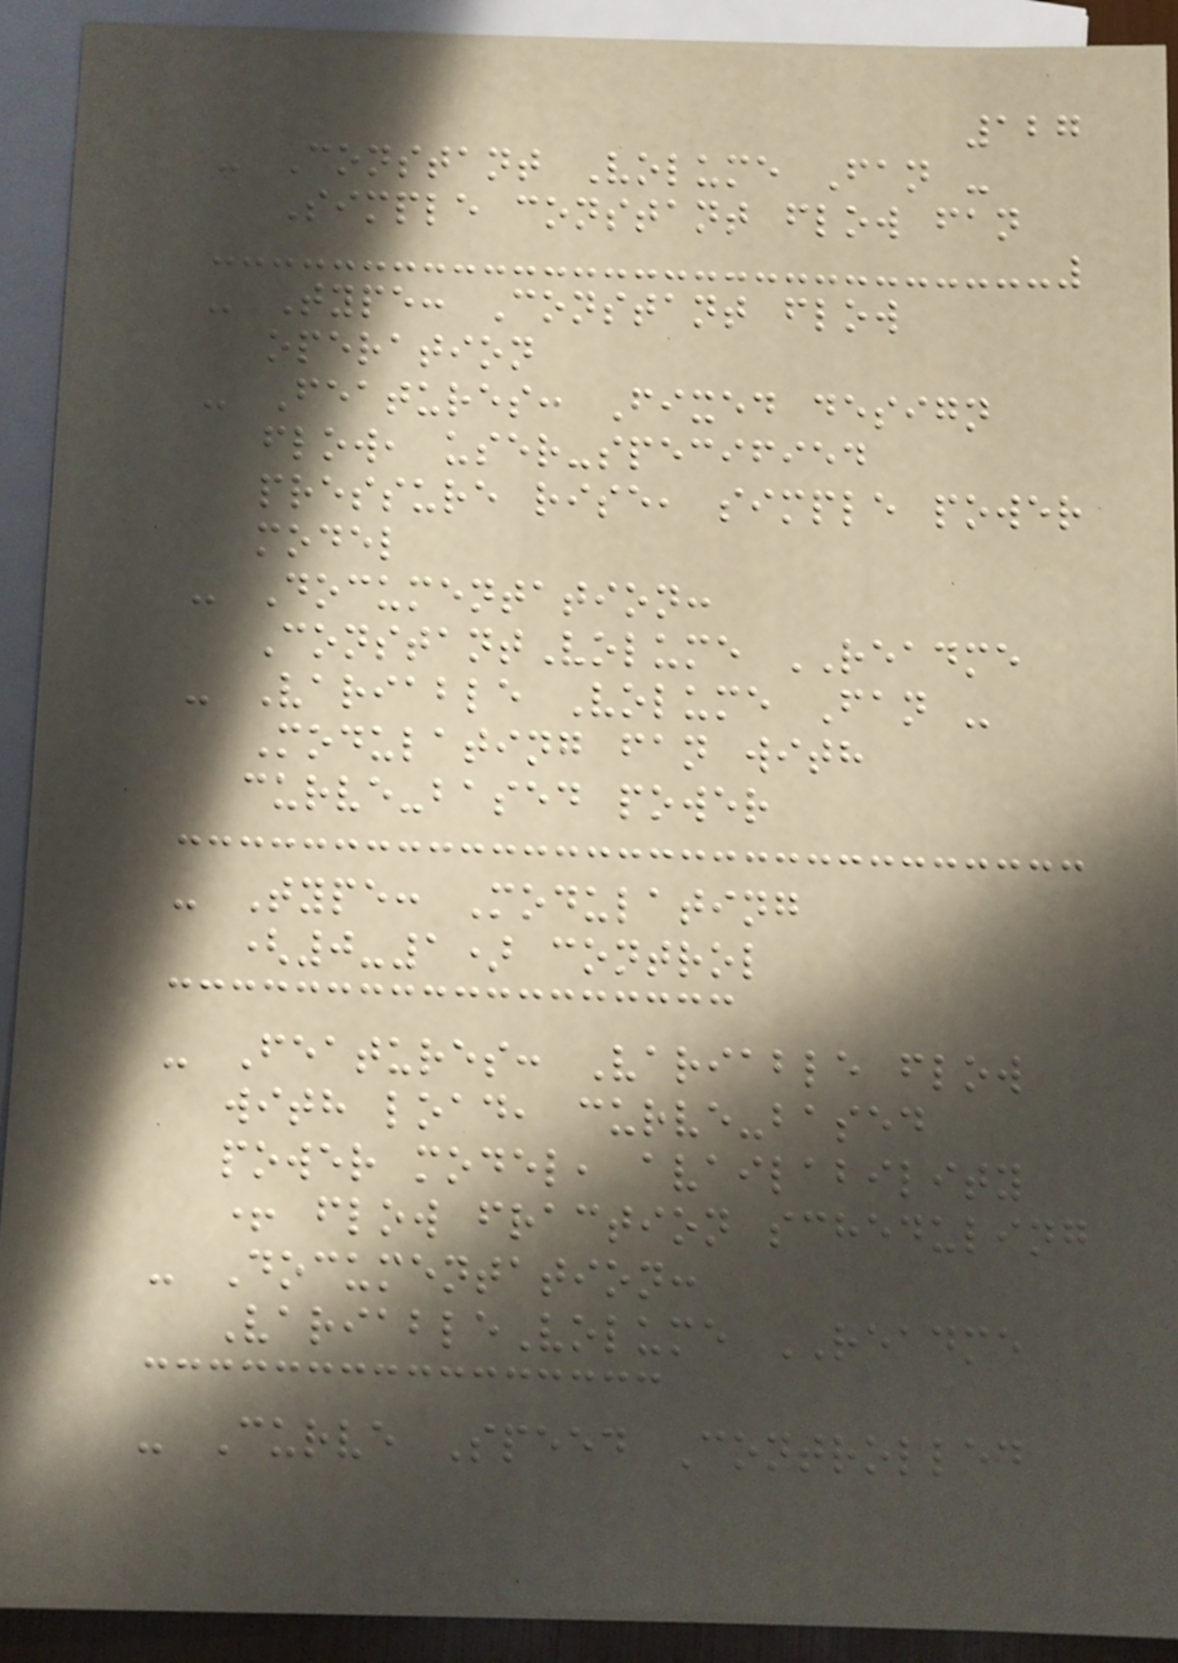127
- Constant Volume Fan -
Simple constant flow fan
- Type: Constant flow
operation
- Features: Fixed design
flow, user-specified
pressure rise, simple power
model
- Documentation:
ConstantVolume README
- Variable Volume Fan -
Modulating fan with
curve-based power
- Type: Modulating
(0-1) control
- Features: Variable flow
with load, curve-based
power model, availability
+ flow fraction scheduling
- Documentation:
VariableVolume README
- Curve Speed Controlled
